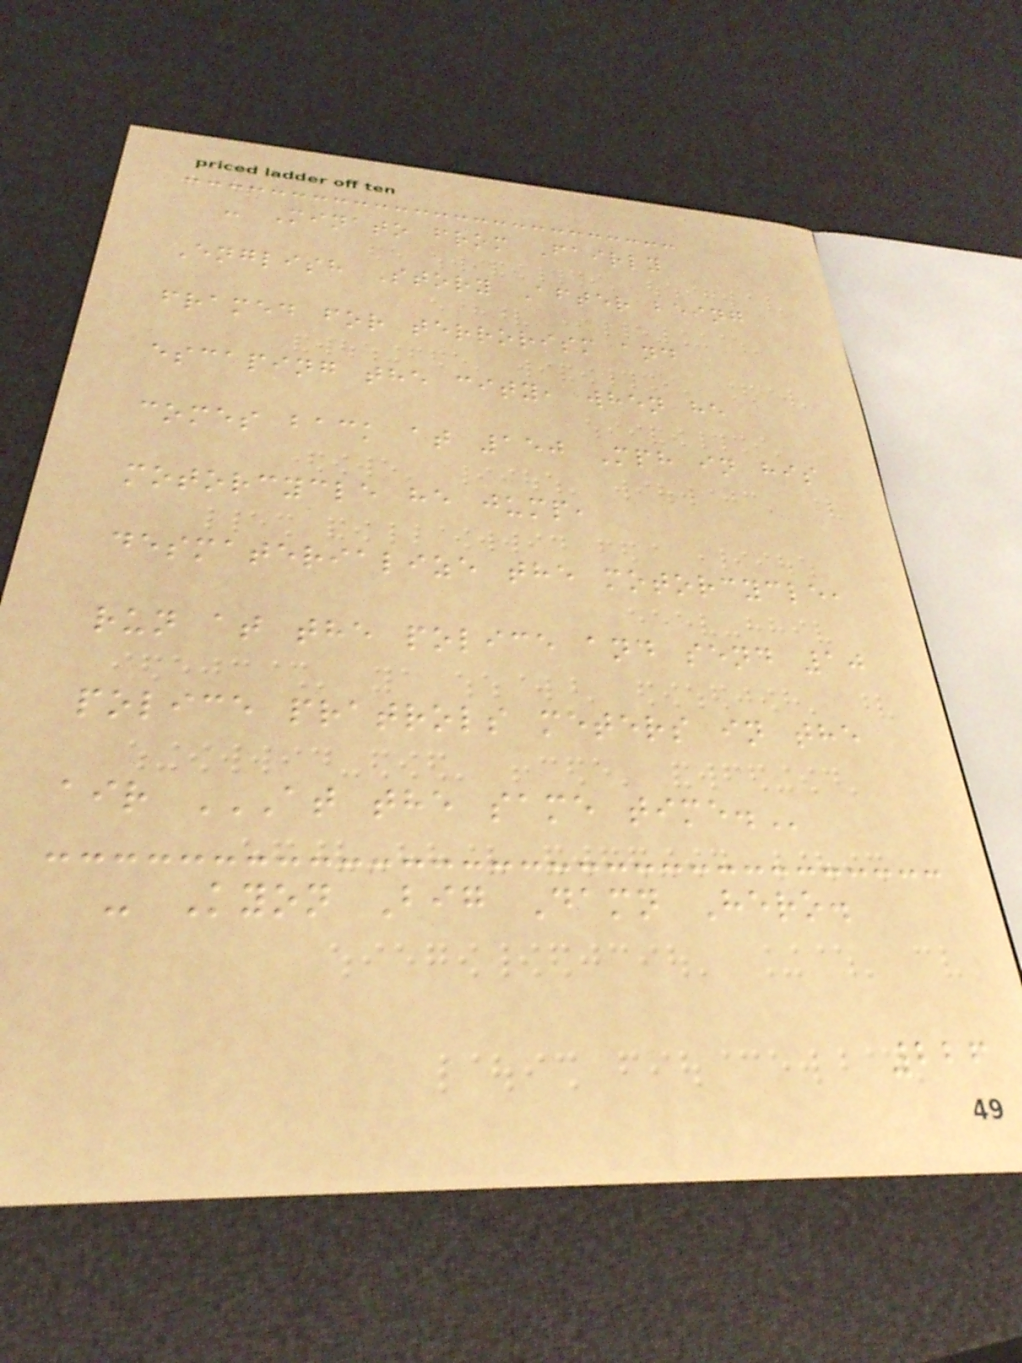- Minato from Fairly
English Story After being
framed for terrorism and
escaping the city, when he
comes back at 150 Mph in his
motorcycle he jump,
desmaterialize the motorcycle,
run at the police and send 10
police pratrols meters in the
air AT THE SAME TIME.
- Kyon Big Damn Hero.
226
